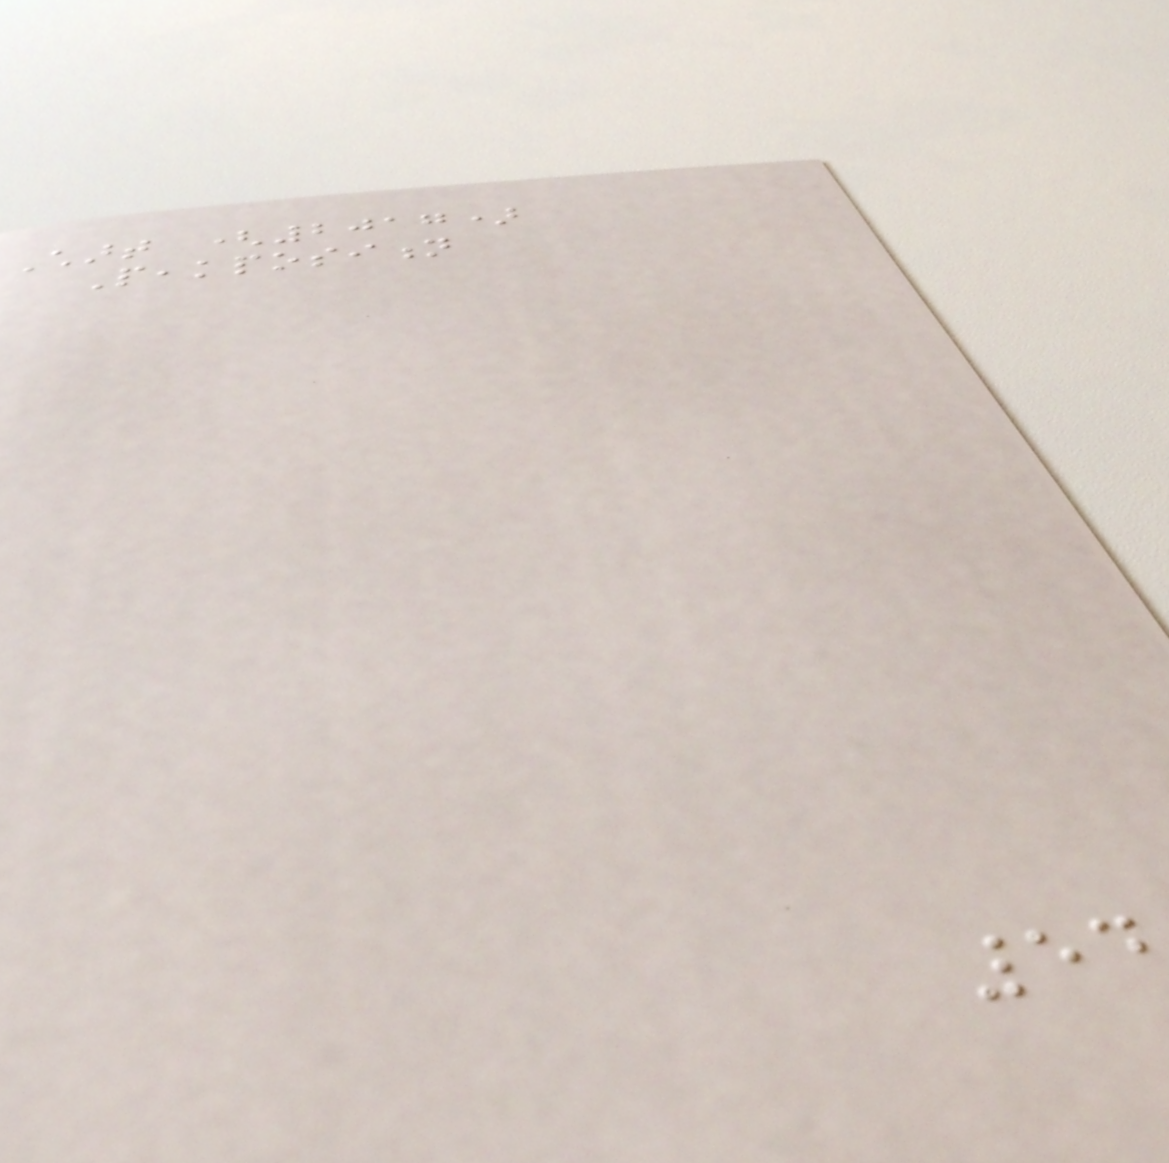Chart (2017)
Peakposition
54
